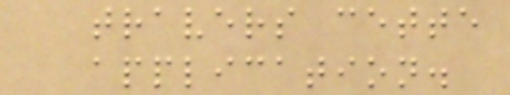travers cette
application.
